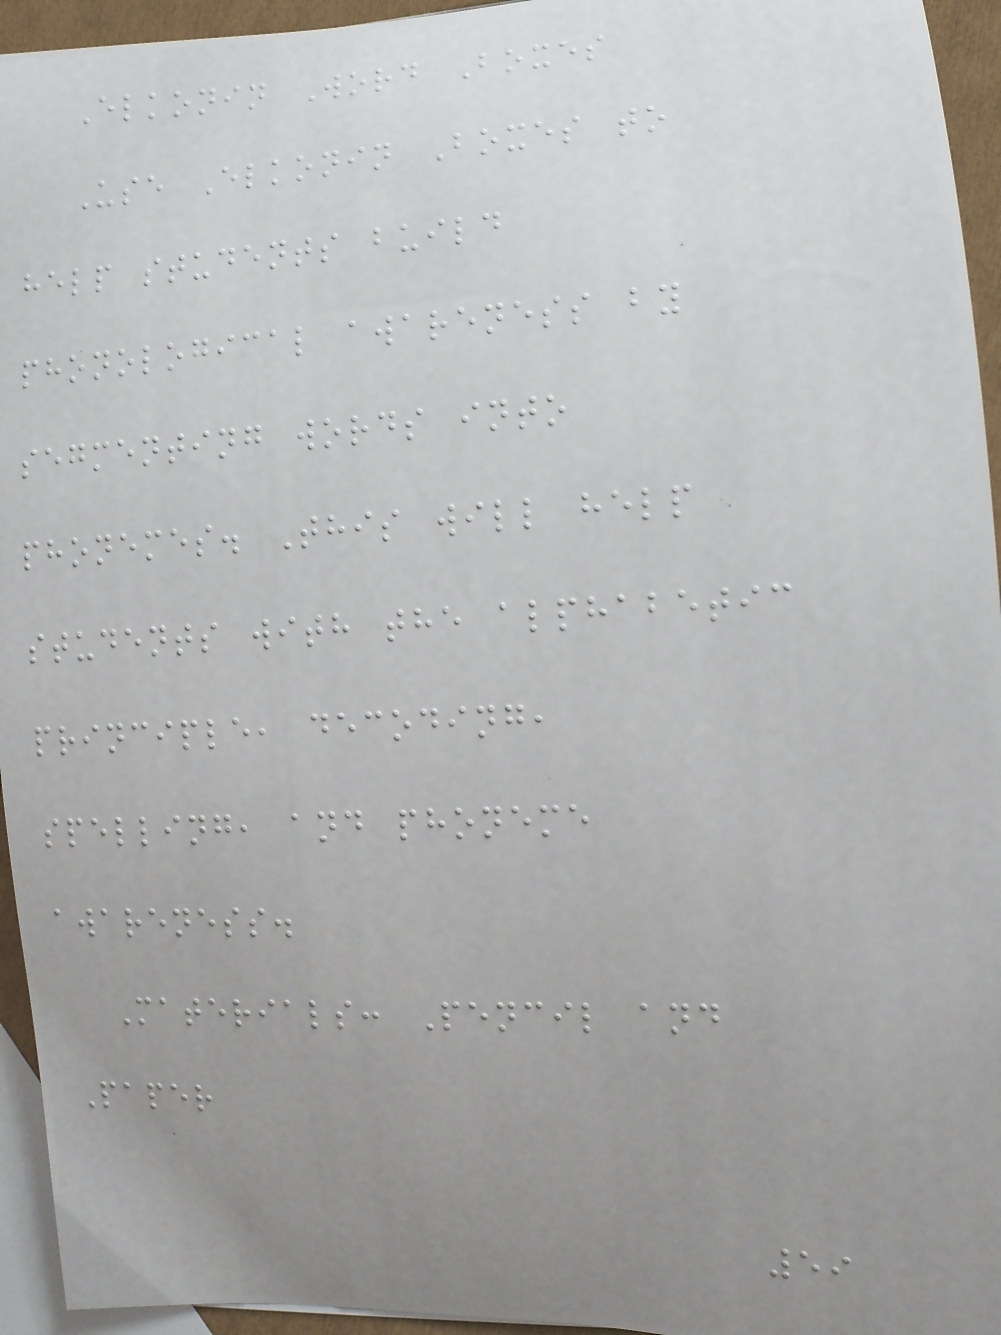Elkonin Word Boxes
Use Elkonin Boxes to
help students build
phonological awareness by
segmenting words into
phonemes. This will help
students with the alphabetic
principle, decoding,
spelling, and phoneme
awareness.
Materials: Pencil and
Paper
59
